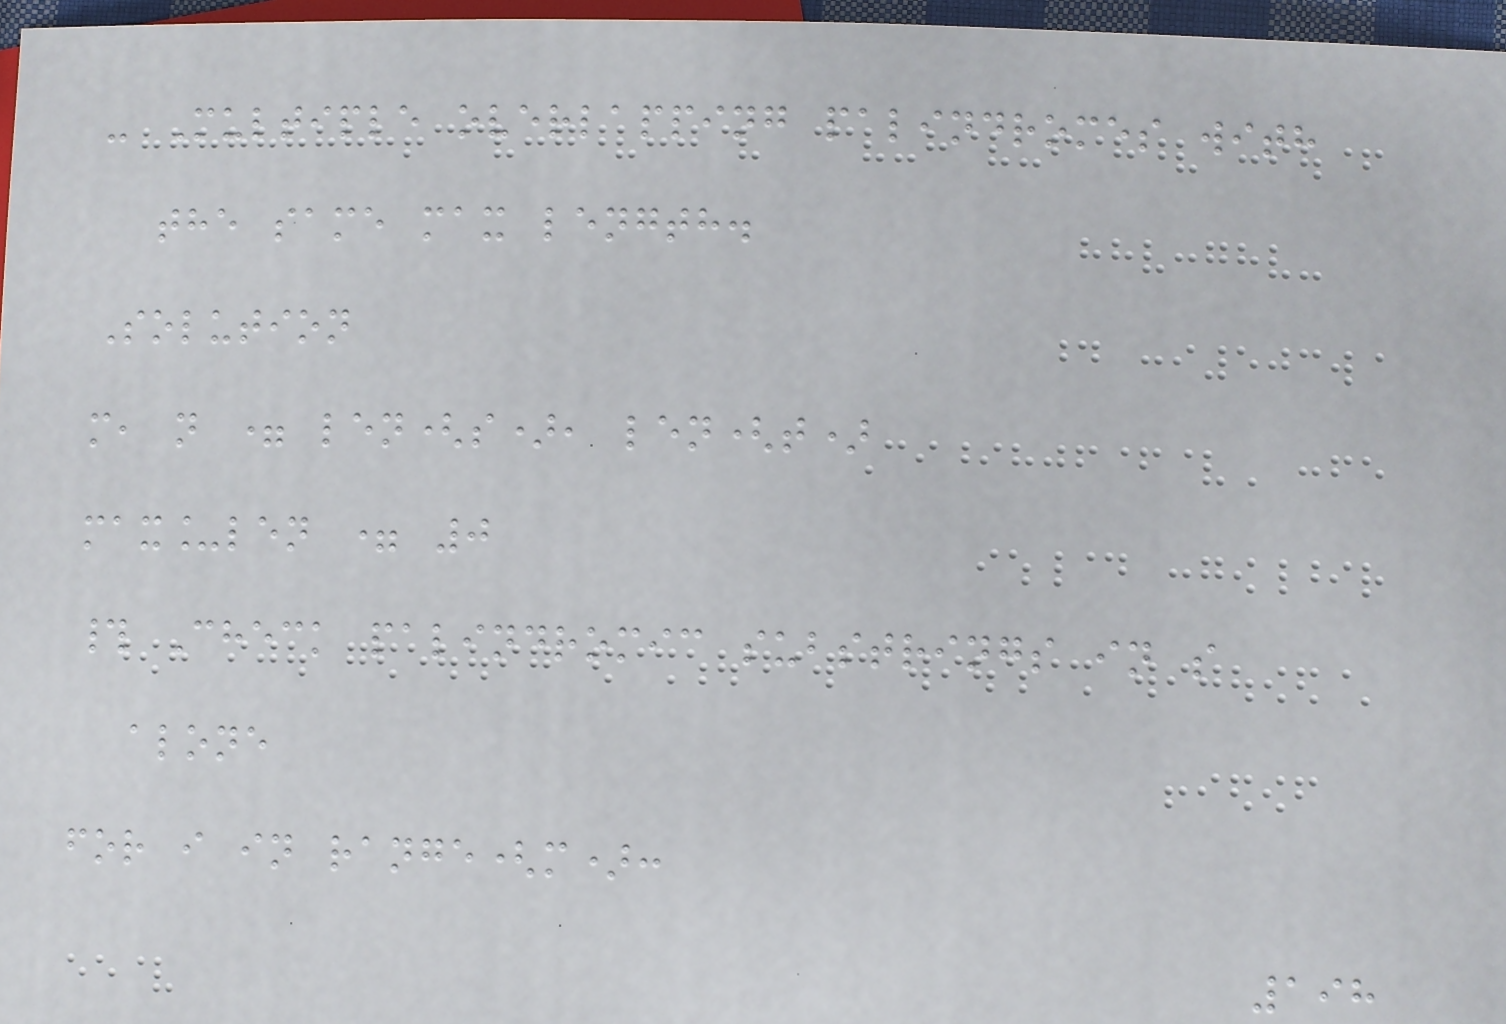- Multiple overlapping palindromes with
the same max length.
Solution
m, n = len(s), len(t)
max_len = 0
# Check palindromic substrings in s
alone
for i in range(m):
198
